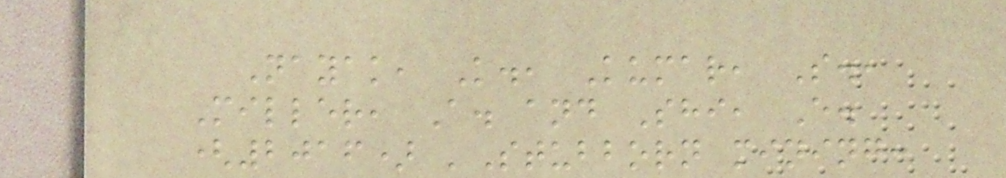Nayak, K., Kumar, S.,
Miller, A. and Shi, E.
(2016) 'Stubborn mining:
